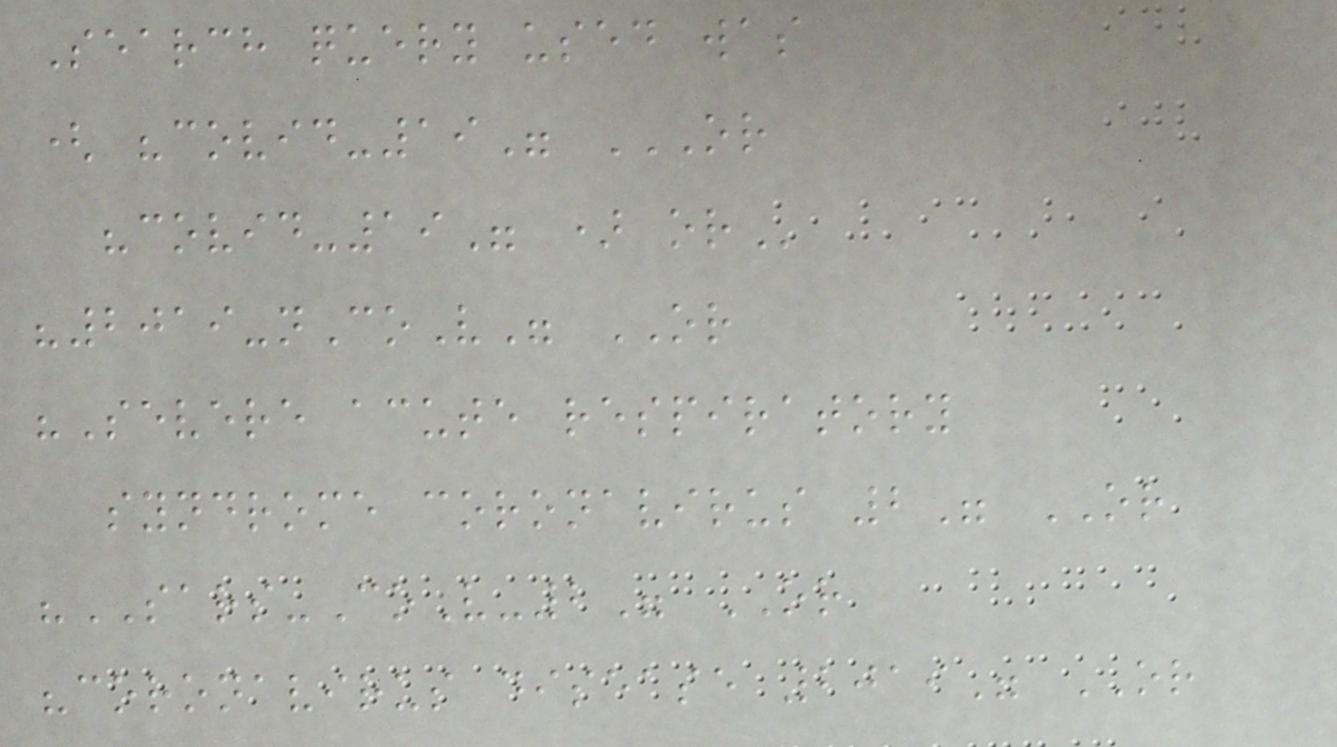Search query used was
( "covid-19" OR
"COVID-19" ) OR
"2019-nCoV" OR
"Severe acute respiratory
syndrome coronavirus 2" OR
"SARS-CoV-2" OR
"coronavirus disease 2019" OR
